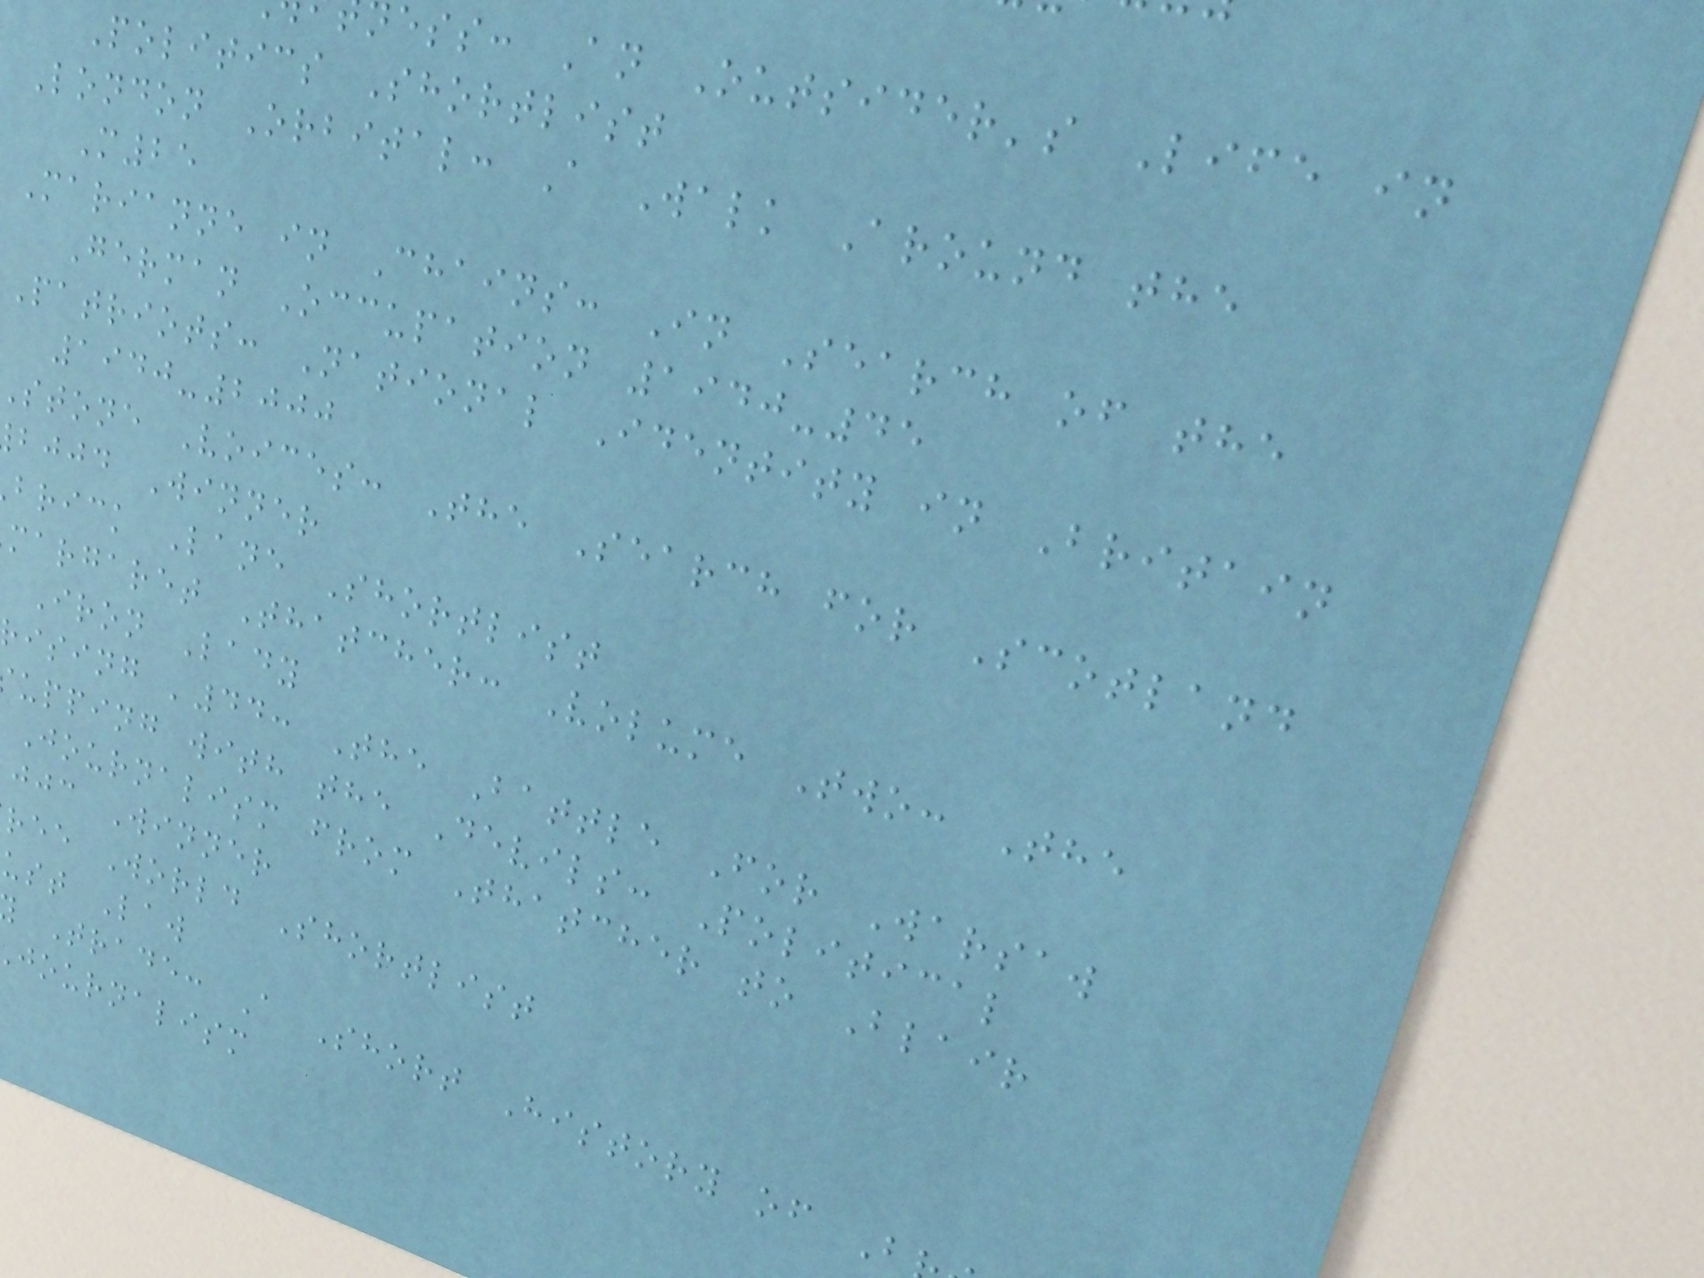ess: An Outsider's Life in
Politics Shortlist
London Orbital: A Walk Around the
M25
Marianne in Chains: In Search of the
German Occupation 1940-45
Patriots: National Identity in Britain
1940-2000
stone Voices: The Search for Scotland
bjjd Winner
brick Lane Shortlist
margaret Thatcher: Volume Two: The
Iron Lady
ising '44: The Battle For Warsaw
upping with the Devils: Political
Journalism from Thatcher to Blair
jjc Winner
ree World Shortlist
ust Law
Trade: A Short History of B
journalism
